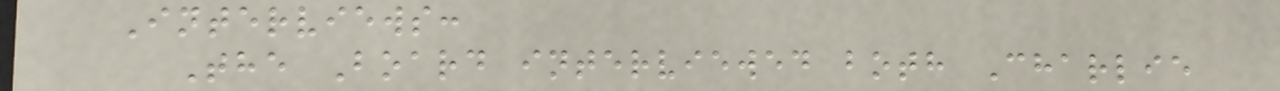Interviews:
The Board interviewed both Charlie
